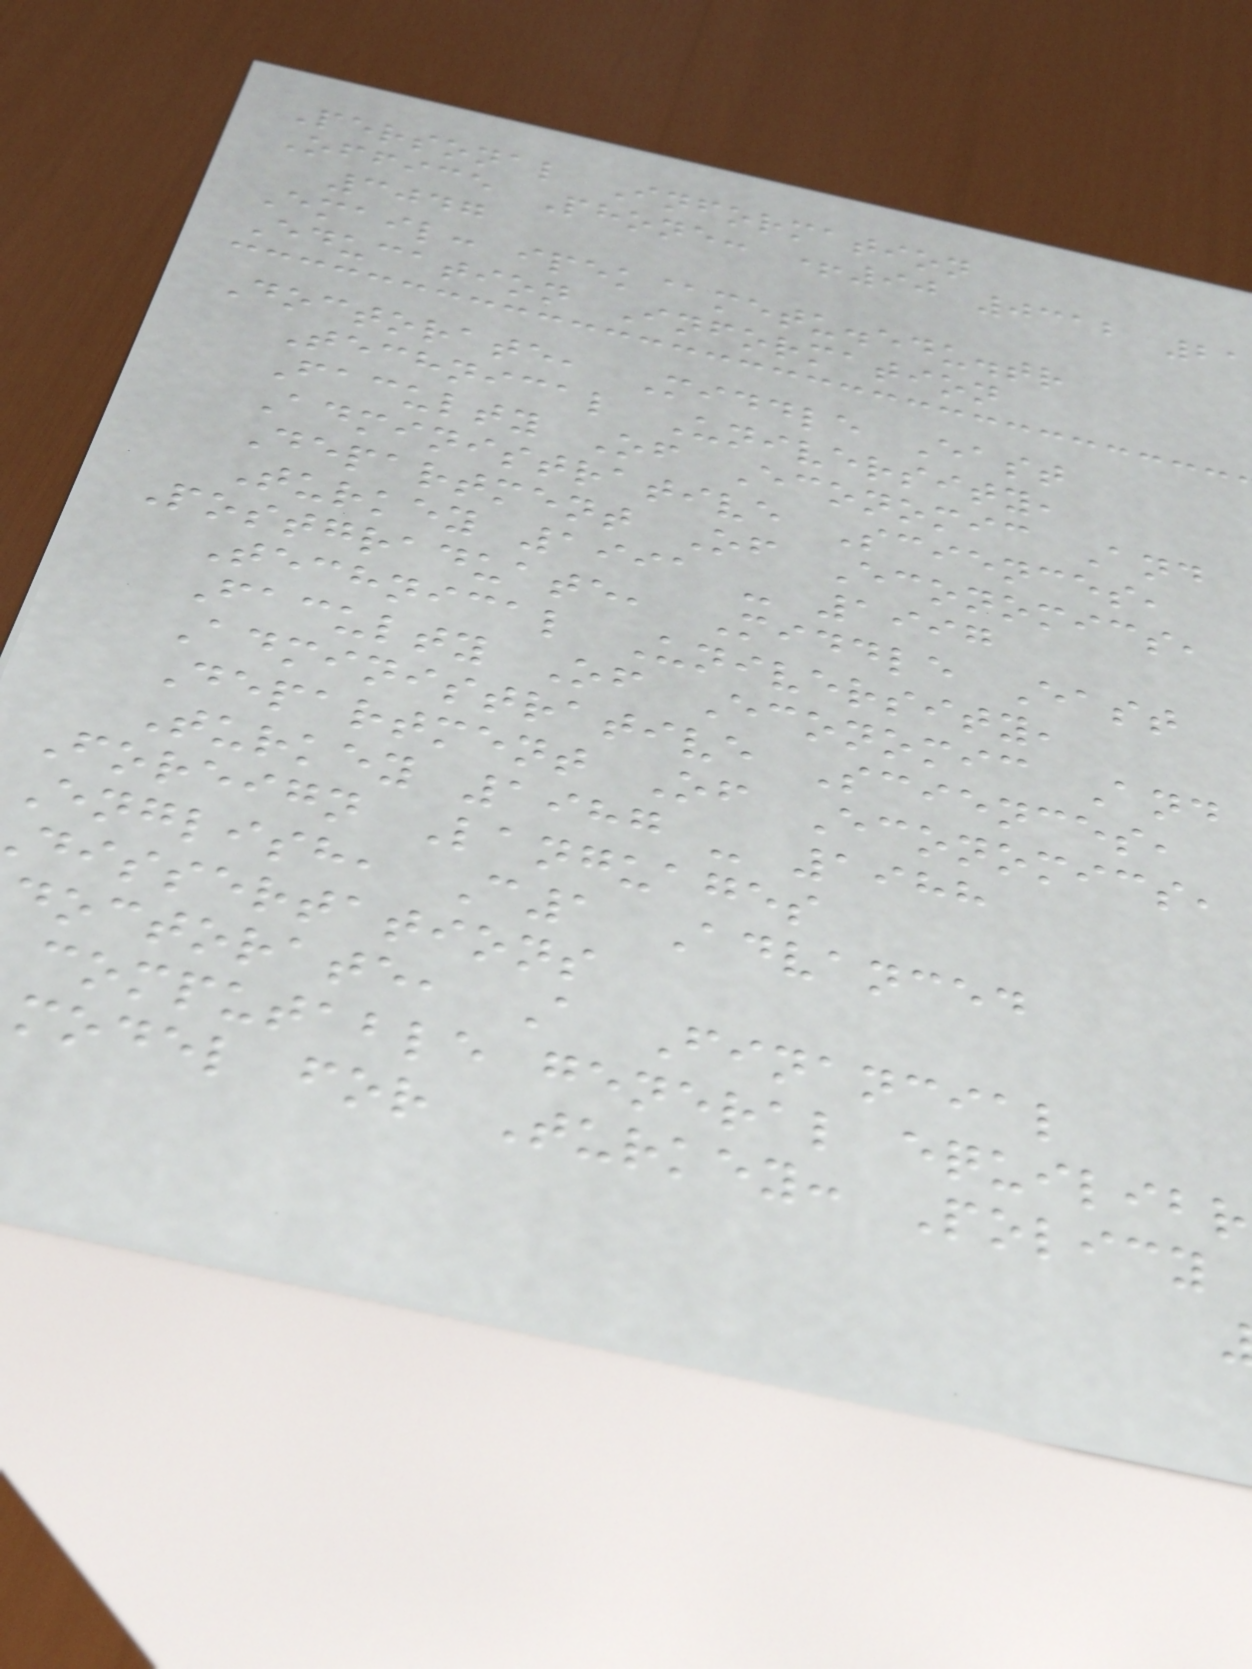Personal Information
Office Phone: +90 0312 2
3047
Email: ipek@metu.edu.tr
Education Information
Doctorate, Middle East
Technical University,
Faculty Of Economic And
Administrative Sciences,
Department Of Economics,
Turkey 1991 - 1997
Postgraduate, Middle East
Technical University,
Faculty Of Economic And
Administrative Sciences,
Department Of Economics,
Turkey 1987 - 1988
Foreign Languages
English, C1 Advanced
dissertations
doctorate, A Financial
computable general equilibr
model for Turkey: Policy
